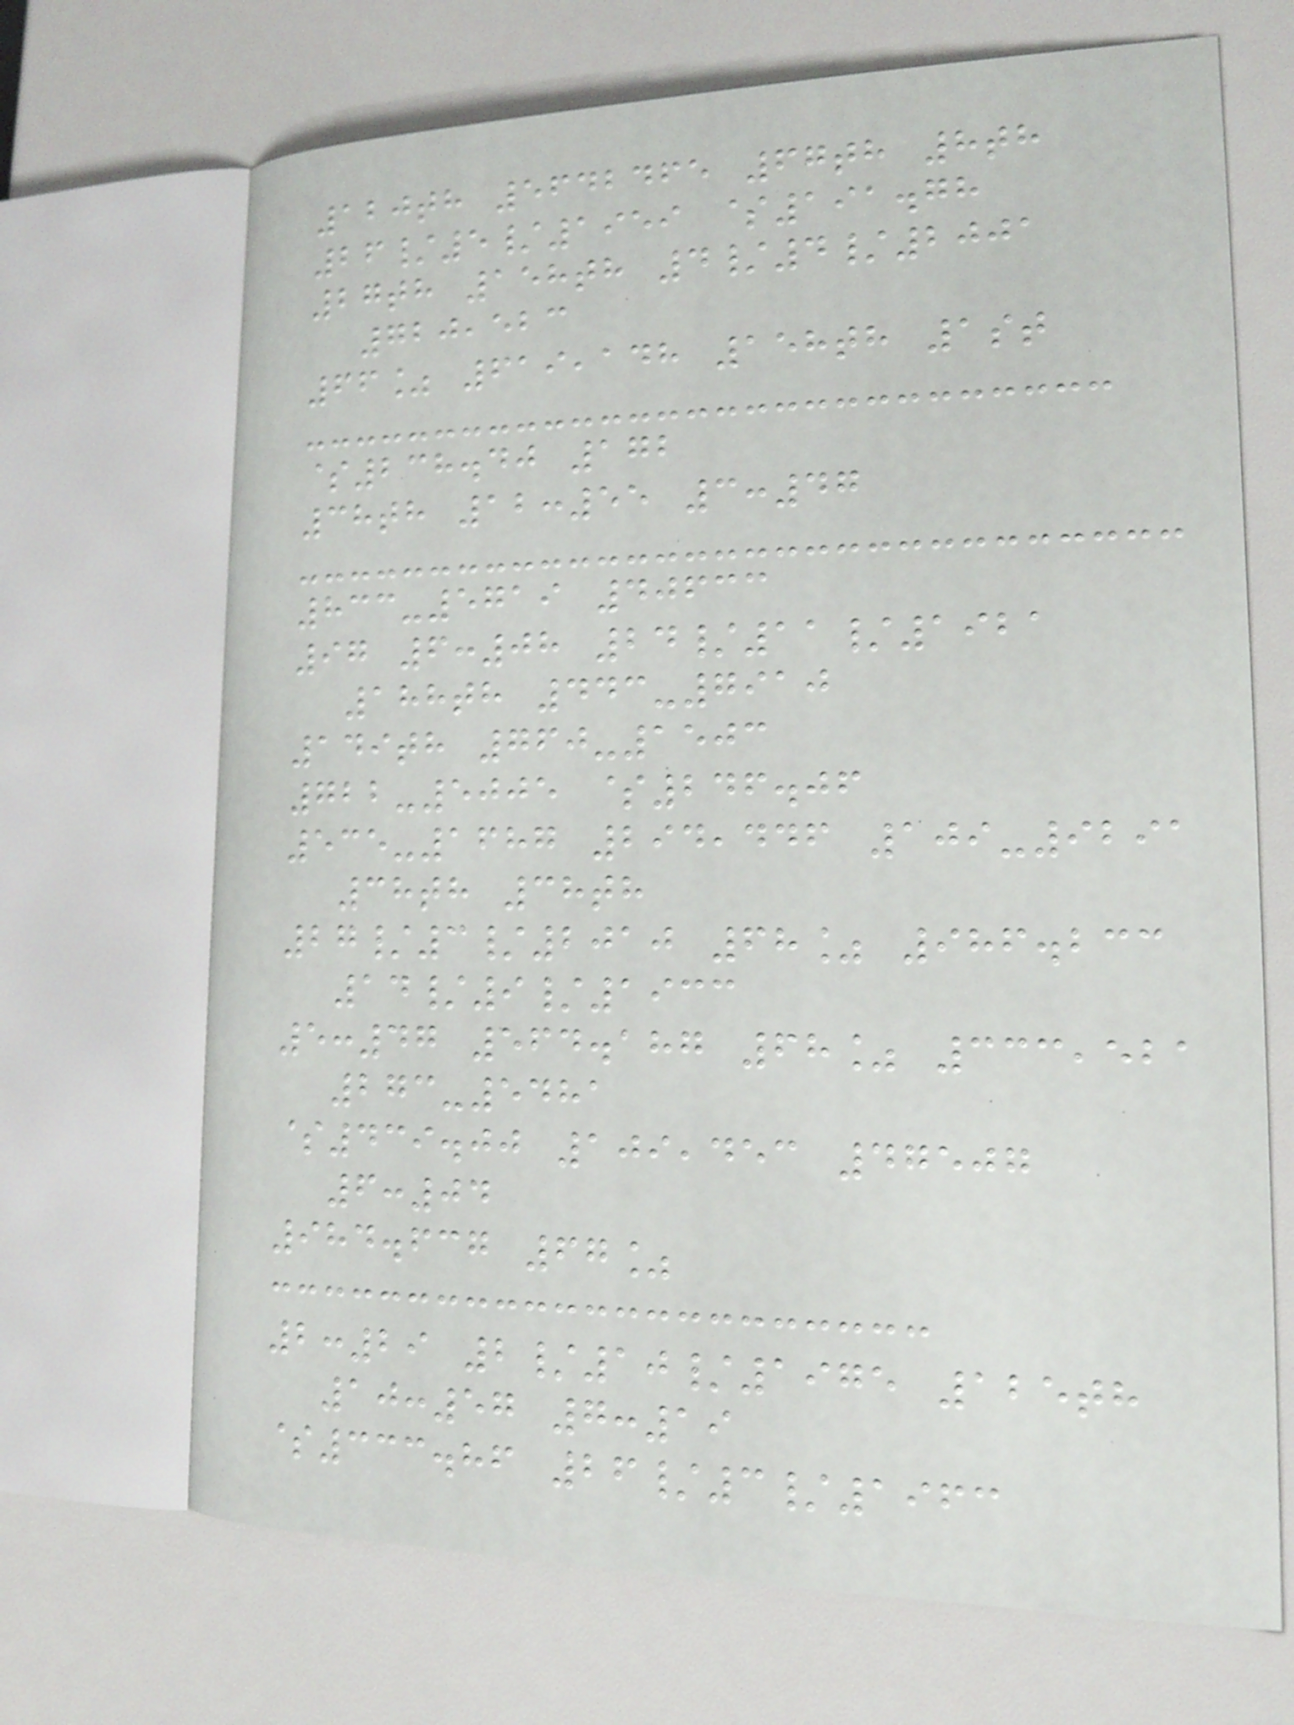120th 5642465 67th 8th
26/5/1959 $191.78
27th 158th 4/4/2001
720,523
66% 619,148 158th 1st
$238.40 172
38th 12:55 3:47
833-5719 40633
97 6:08 24/11/1921
188th 443-7910
149th 760-1503
722-5005 $246.06
535-1687 294,446 109-9291
38th 38th
27/3/2010 68% 986.233
14/9/1933
5:47 564.187 68% 333,521
273-5481
$439.00 109,453 47507
6:04
984.637 67%
2:29 2/10/1975 125th
10:57 7:19
$333.86 26/3/1963
